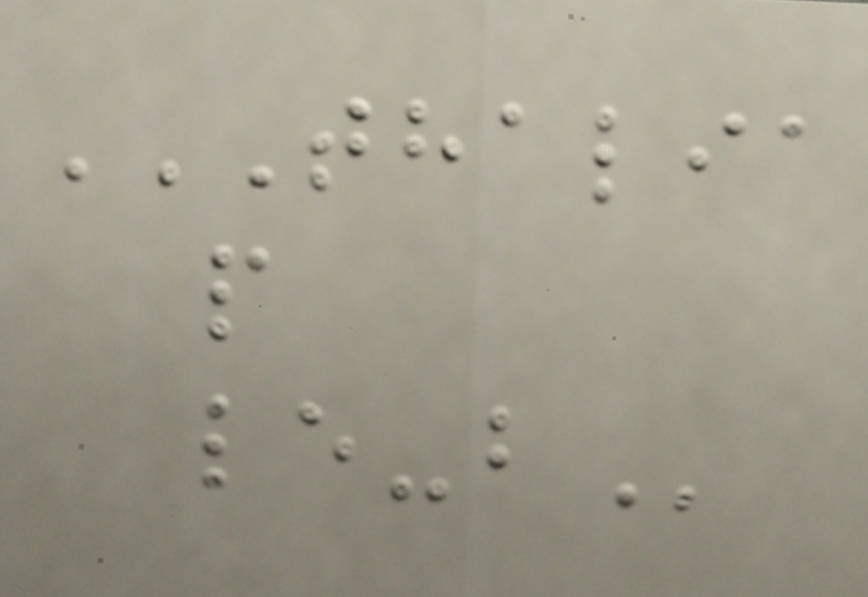THALIA
P
LE-B
